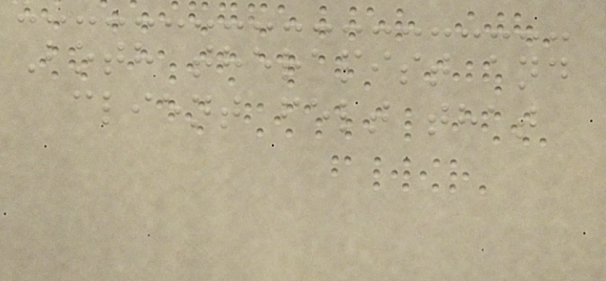Both therapist and
client felt that
